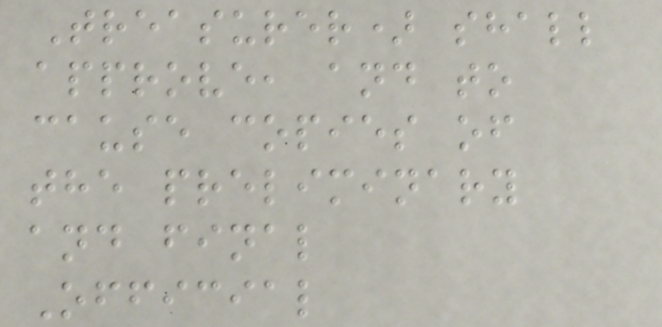Treasurer) shall
approve, and to
cause copies of
the preliminary
and final
Official
